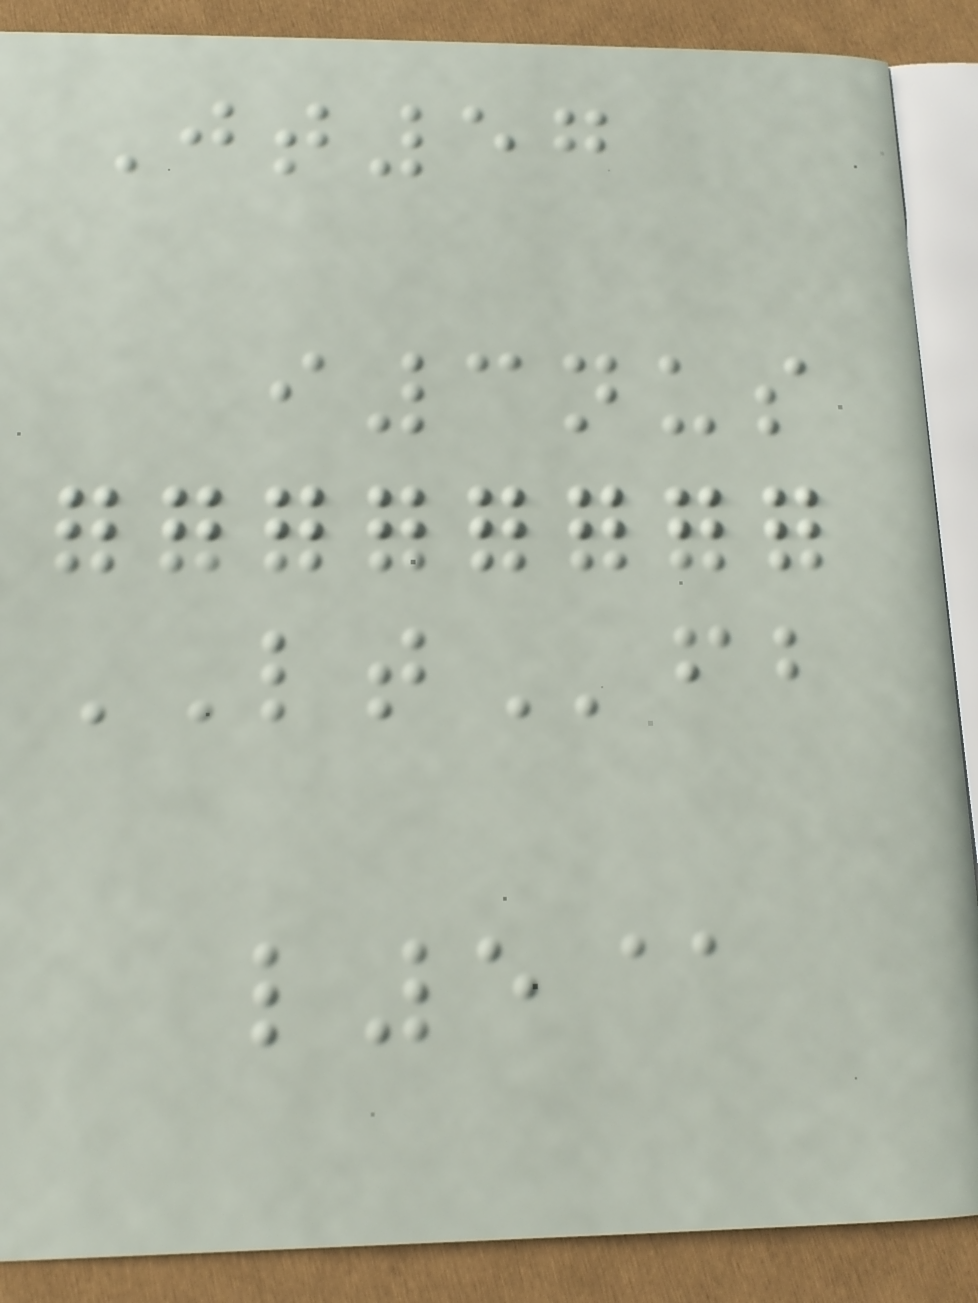Jt57
i3nus
LTfb
l5@
